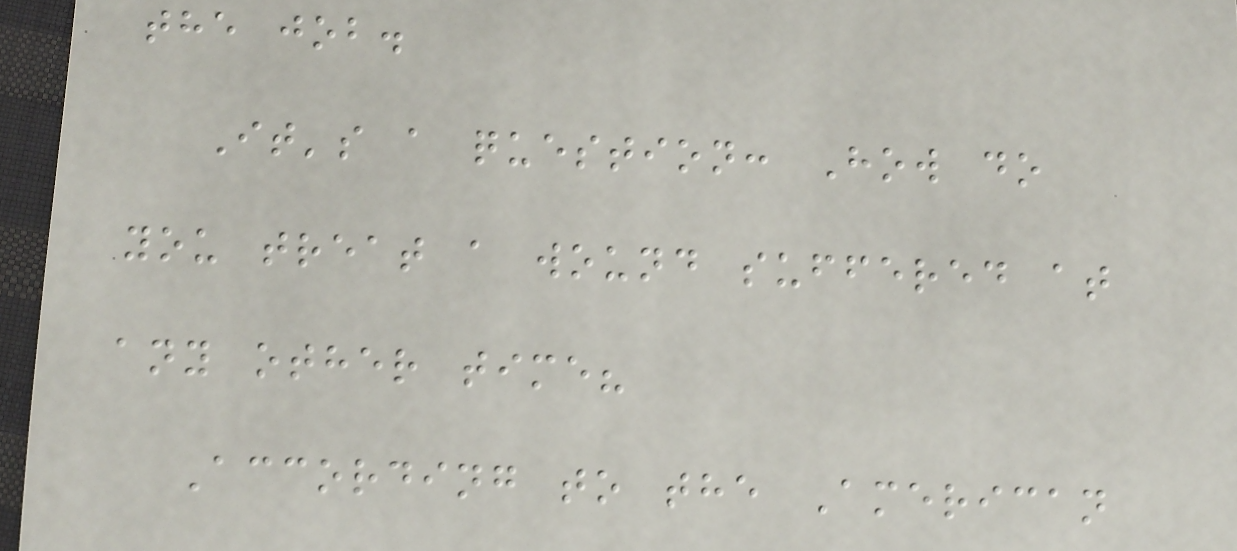the job.
It's a question: How do
you treat a wound suffered at
any other time?
According to the American
